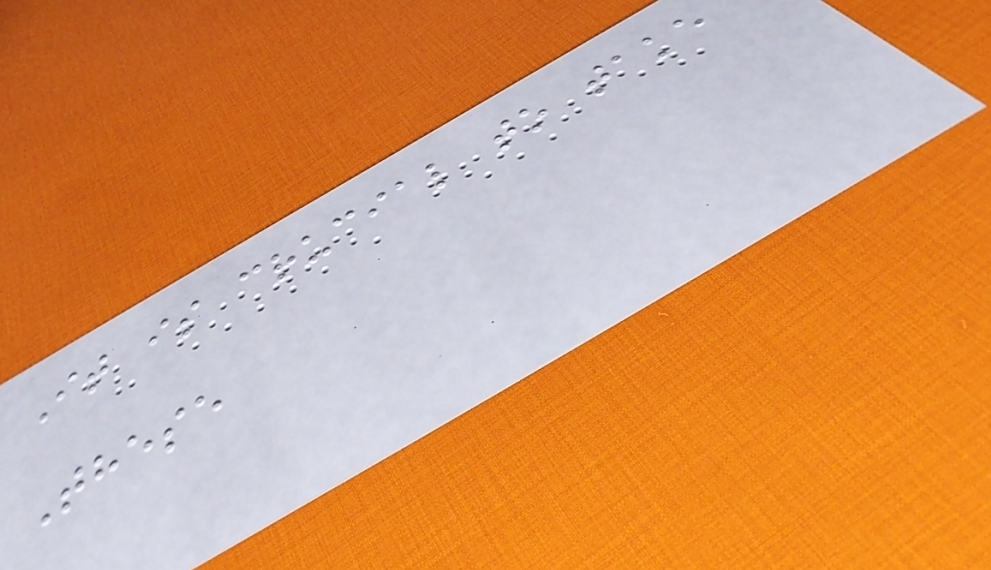It is crucial to take
These
